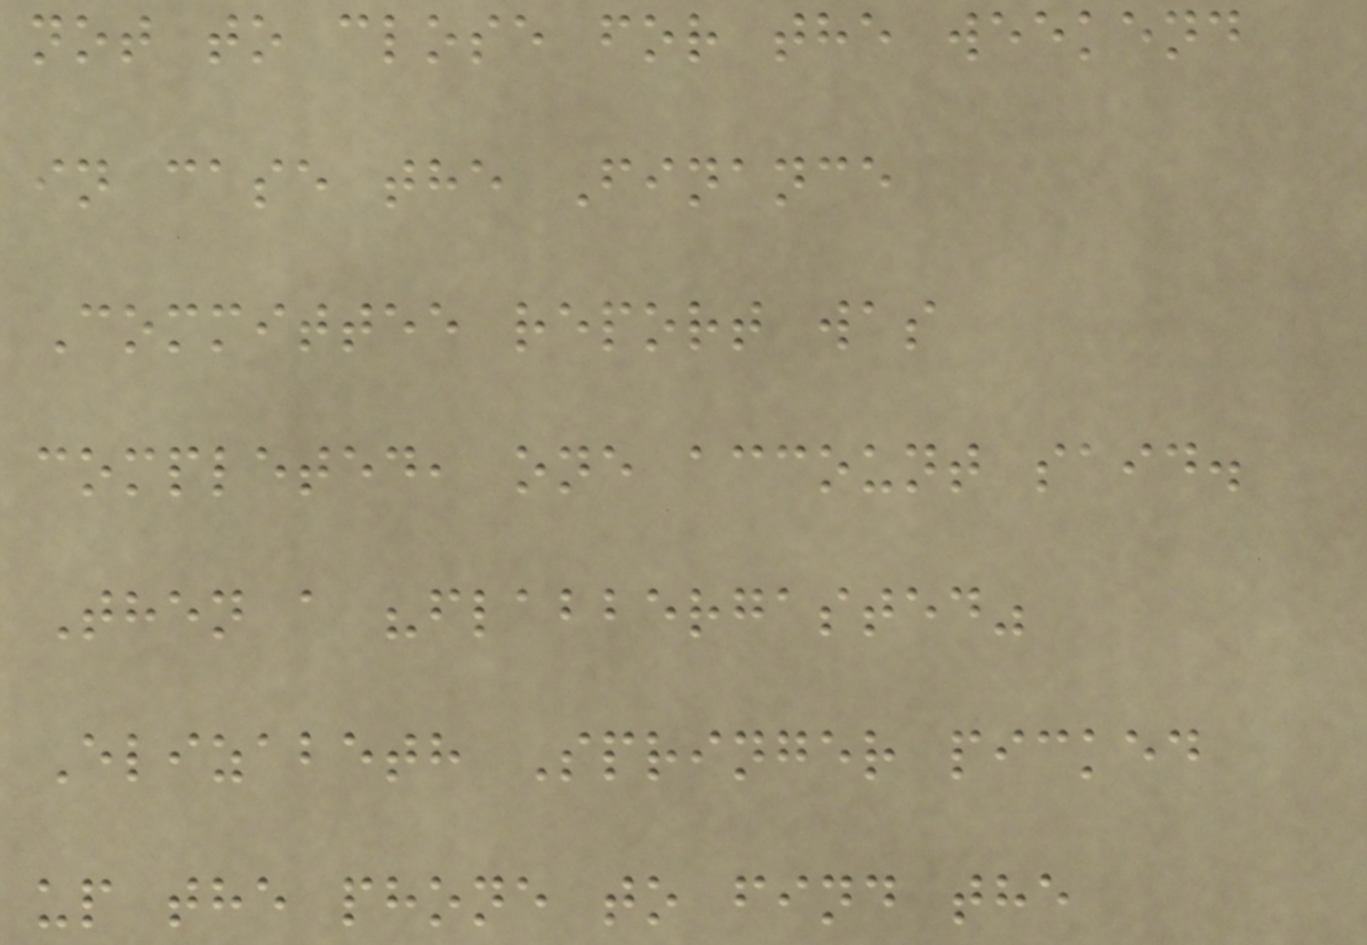not to close for the weekend
in case the Finance
Committee report was
completed, one account said.
Then a "flabbergasted"
Elizabeth Springer picked
up the phone to find the
